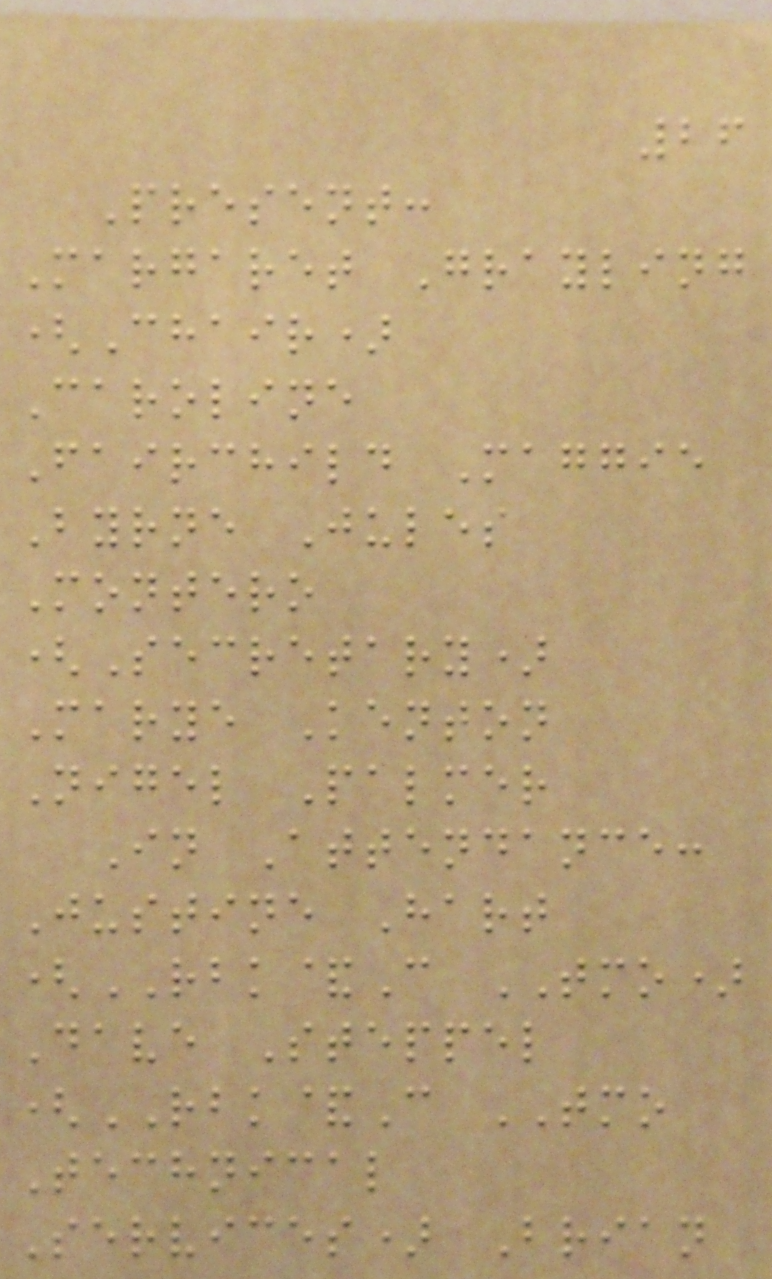26
Present:
Margaret Grayling
(Chair)
Caroline
Fairchild Maggie
Byrne Jules
Montero
(Secretary)
Marye Kenton
Nigel Palmer
In Attendance:
Justine Hart
(RBK&C TMO)
Dave Steppel
(RBK&C TMO
Technical
Services) Brian
